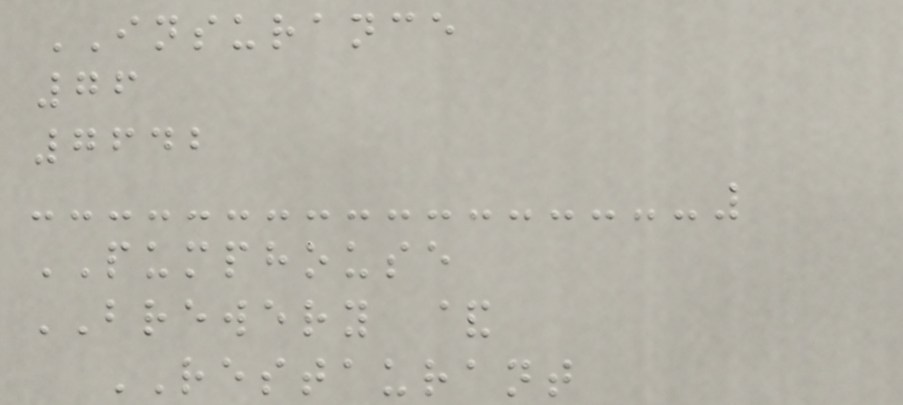INSURANCE
76
7642
PUMPHOUSE
BREWERY &
RESTAURANT
